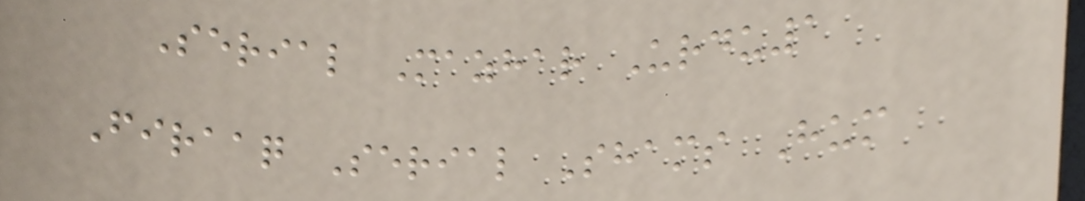Serial Mazhar Urdu1
Firaaq Serial Shams Hum
